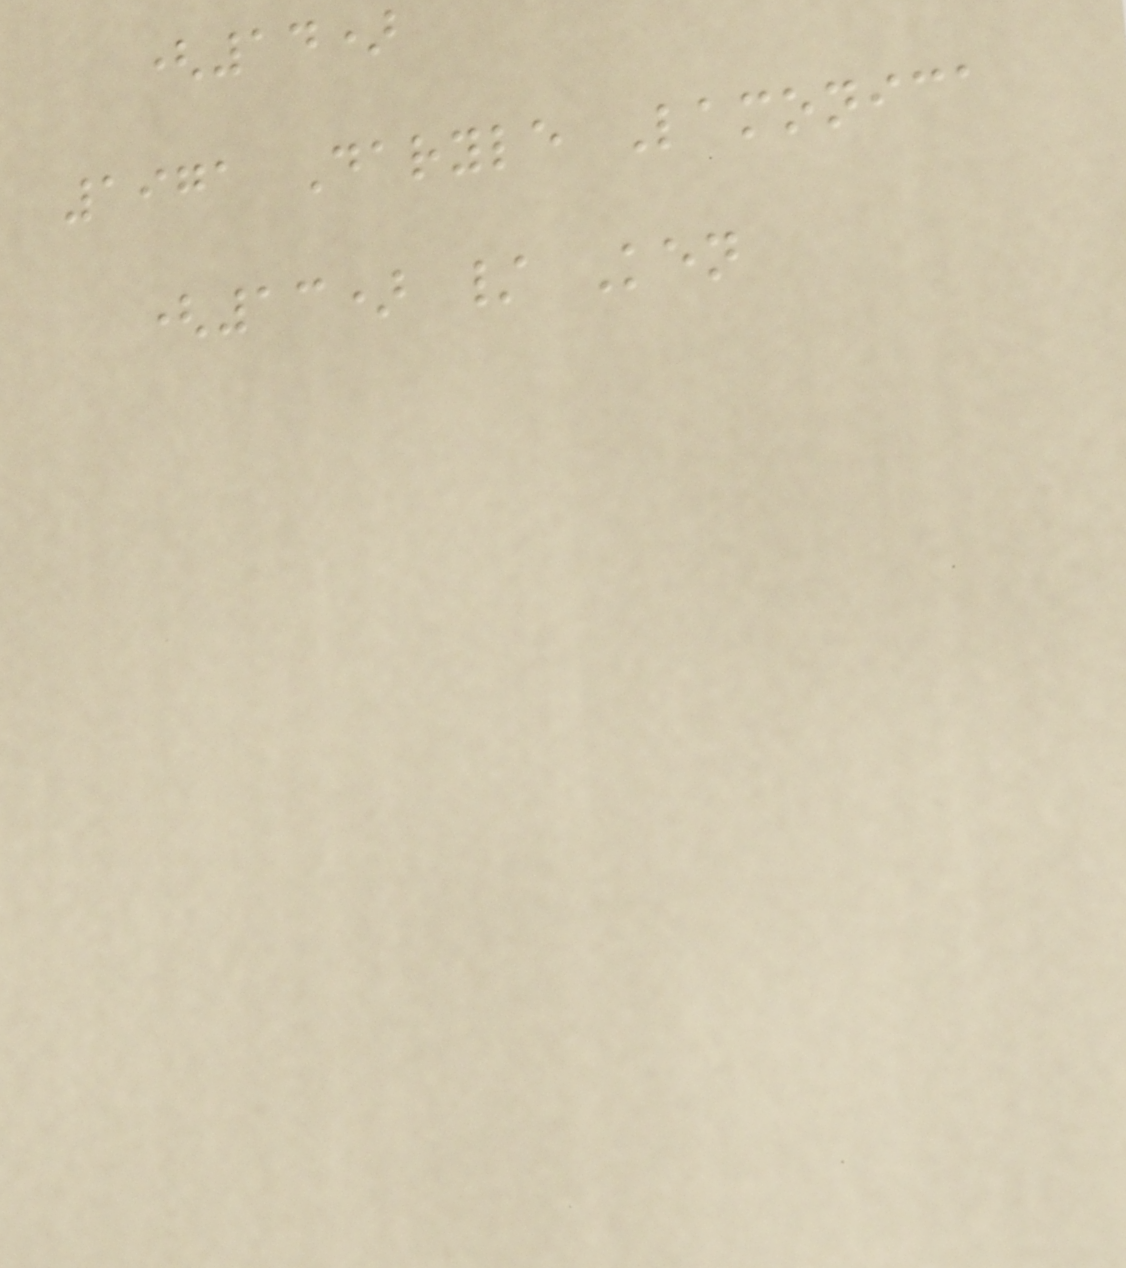(14)
1971 Daryle Lamonica
(13) / Ken
